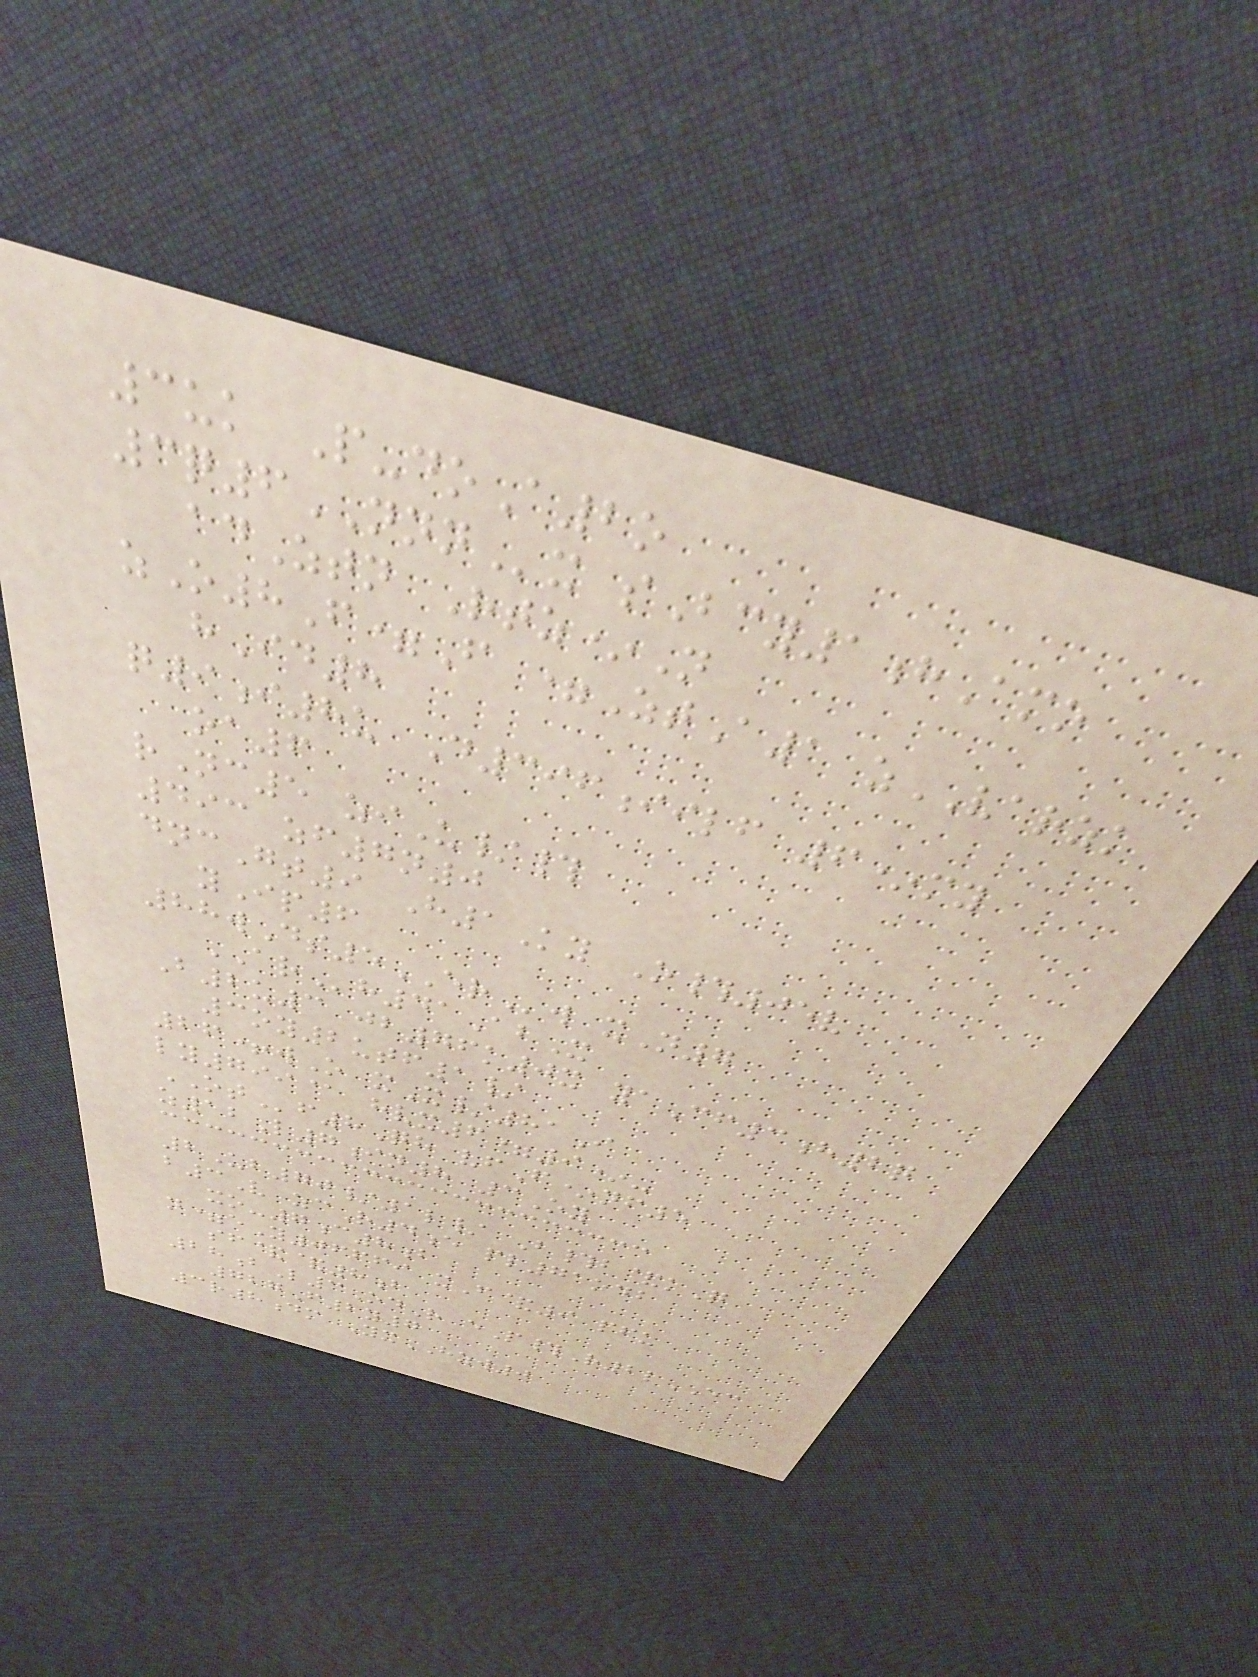3uk P-doA2o
3q6NNNx sBcy1hAmo
adZtn Rtz*N
zO8F=F =ZtA1 zVARZK
hId8
q9i8u D396iilf 6*my
oa6
rNc5 ziU/#
493 zf7n0
dncGt9 H1Ky O#05v
yIp6
88wDs5ERw xN7
ARh41AbX
B2u3 jb76k0x yaCf3h2q
3oy2utf1/
26+wO xX/81I
ly799@ hvx6=9*-
OTf8Qh vfF*nf5
z12L7in8 3Oy
2Ub70/1l/ B#b&kQ
b3V zcR4e pl71odb
xo-7c8b
n=eY06669 xF&9 pfu
sf&&8b
28bL3OdR eP#R2lEC
727F2y7
3r8dm YxHZW0
